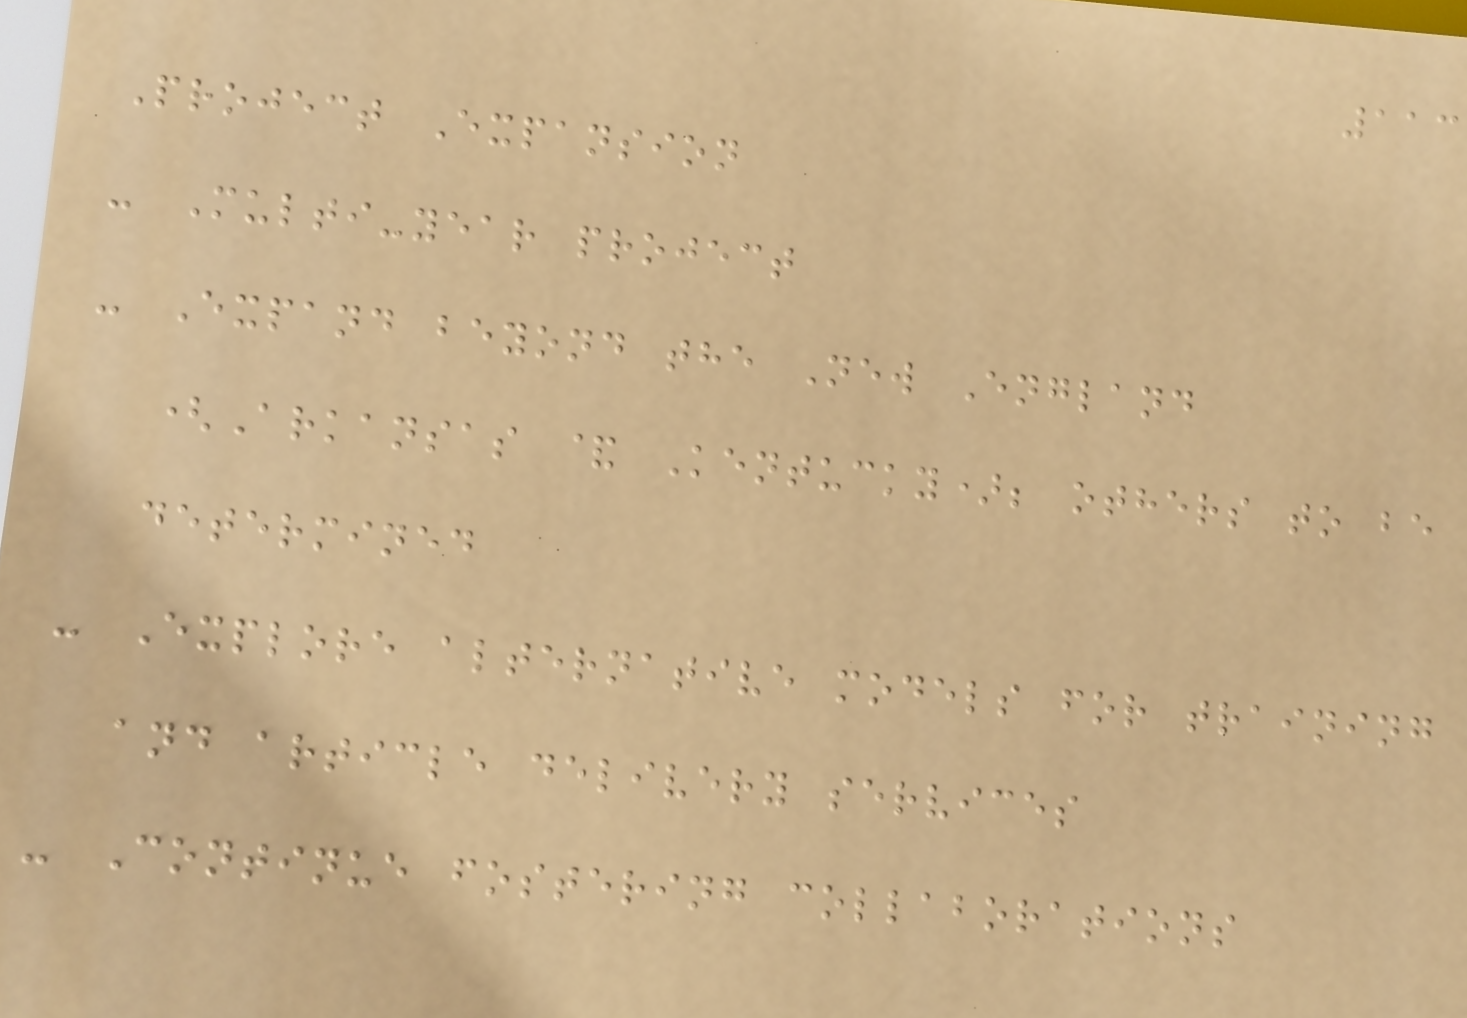113
Project Expansion
- Multi-year project
- Expand beyond the New England
(Arkansas & Kentucky); others to be
determined
- Explore alternative models for training
and article delivery services
- Continue fostering collaborations
